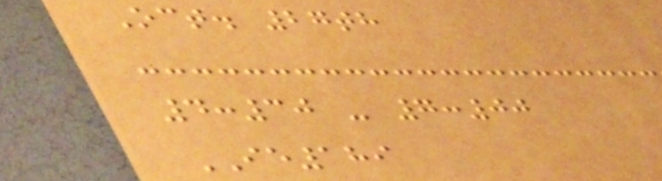Oct. 27th
4:30 - 7:00
IE189
